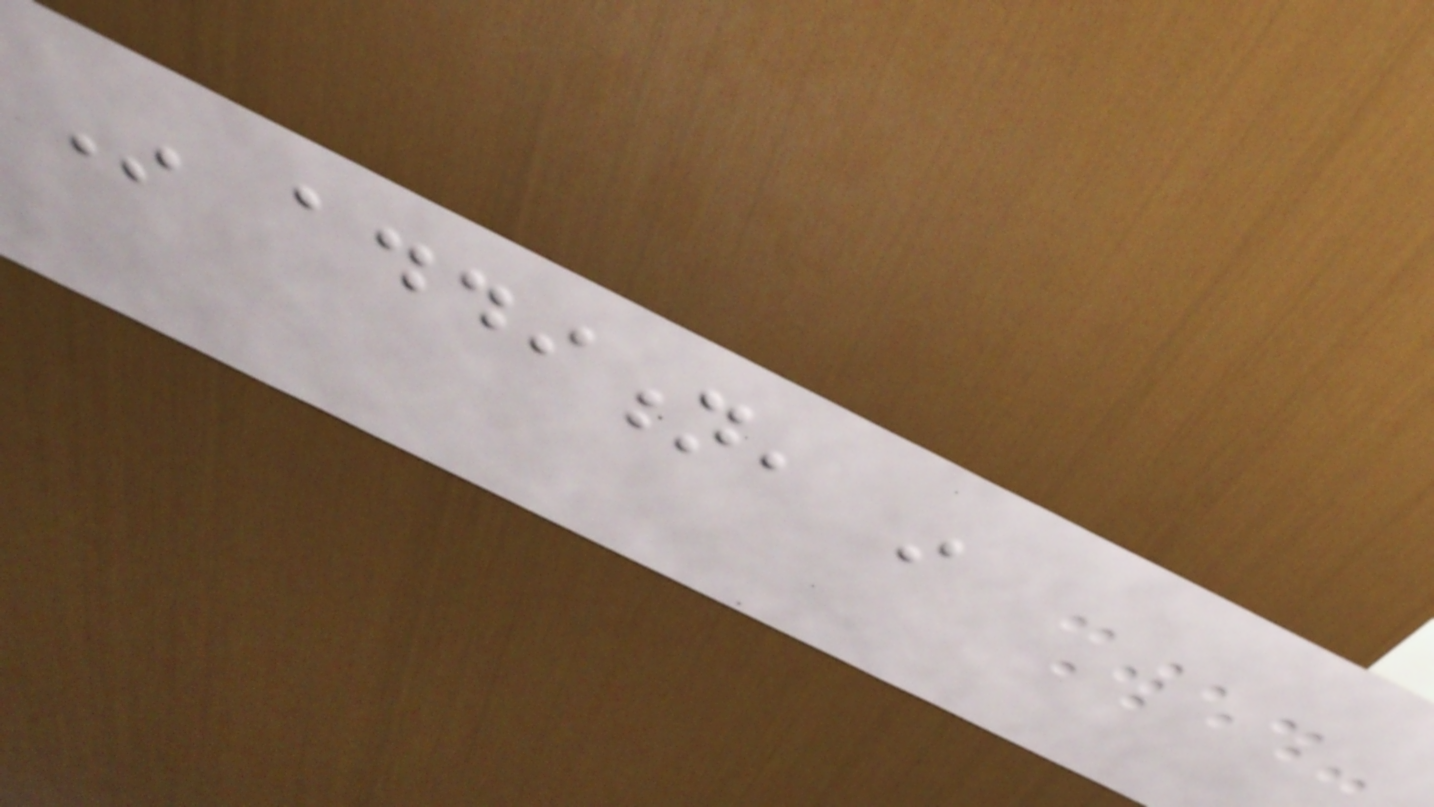In addition, in
